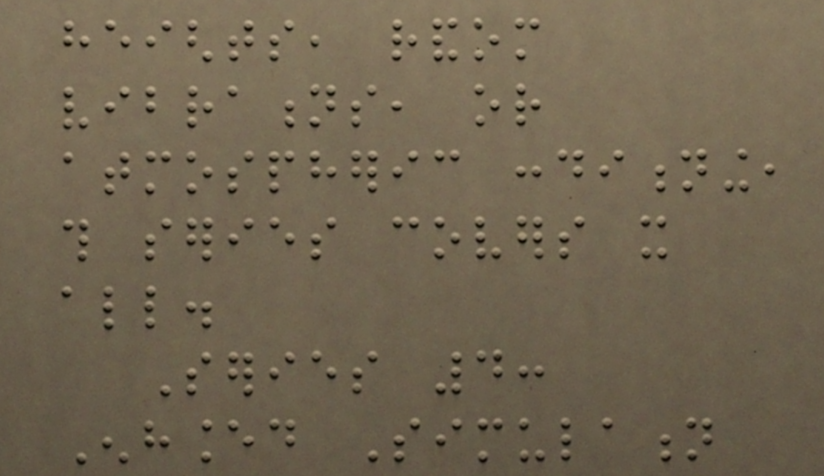heights, random
vibrations, or
atmospheric conditioning,
this series covers it
all.
Series 4:
Enhanced Simulation
